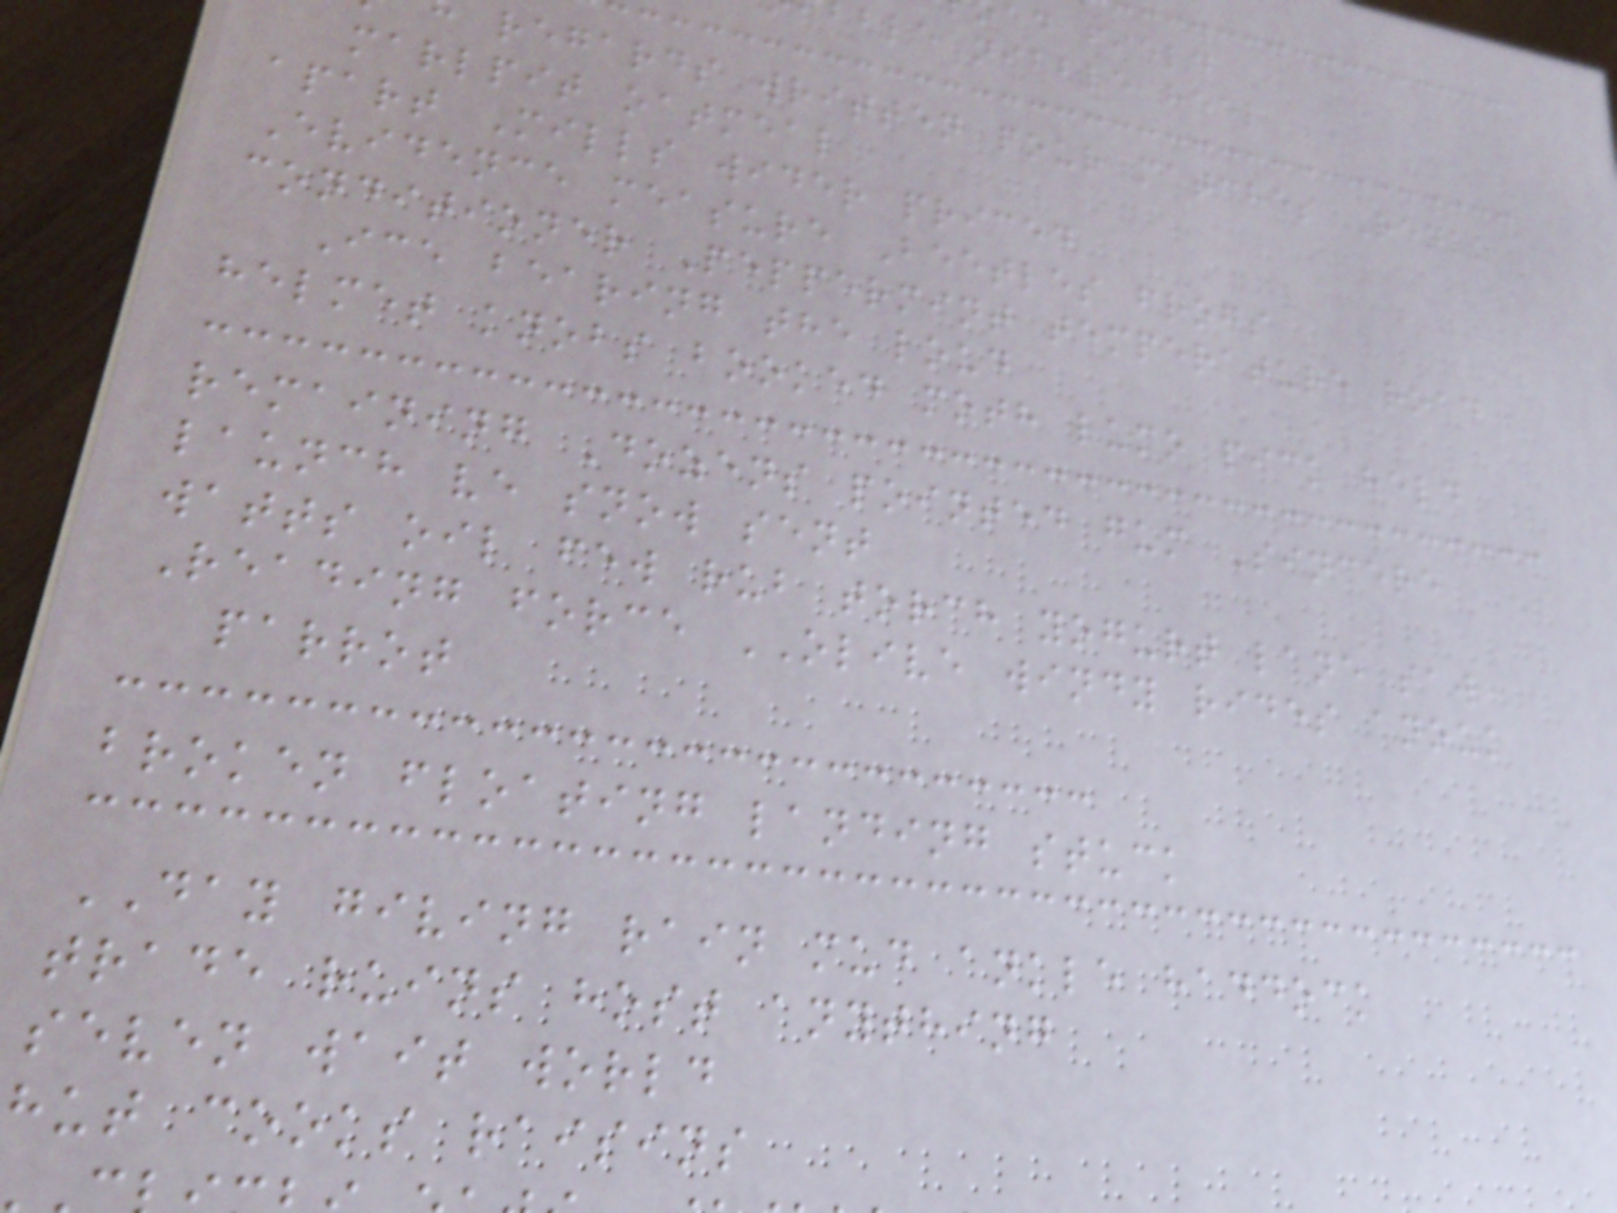ad field
bble nibble heel
regards written pour matches Renko
marlpit oatmeal
apart Mills wider priced
Evidence measure Beetles frogs
conditioner Peppermint temperature road
Ice bearing the loud
helmet knobs booked moth lumo pick held
remaining Dozens pointed gum Sincere
launch ve snow sent
watts oil few rub torch yogurt lane saw
Reading force OLIVE windy rides anouk
parrot
broken floating landing stuck
DAY giving rain mud ankle haddock
trade ruins host anything
seven wait world
hut cooks raisins
